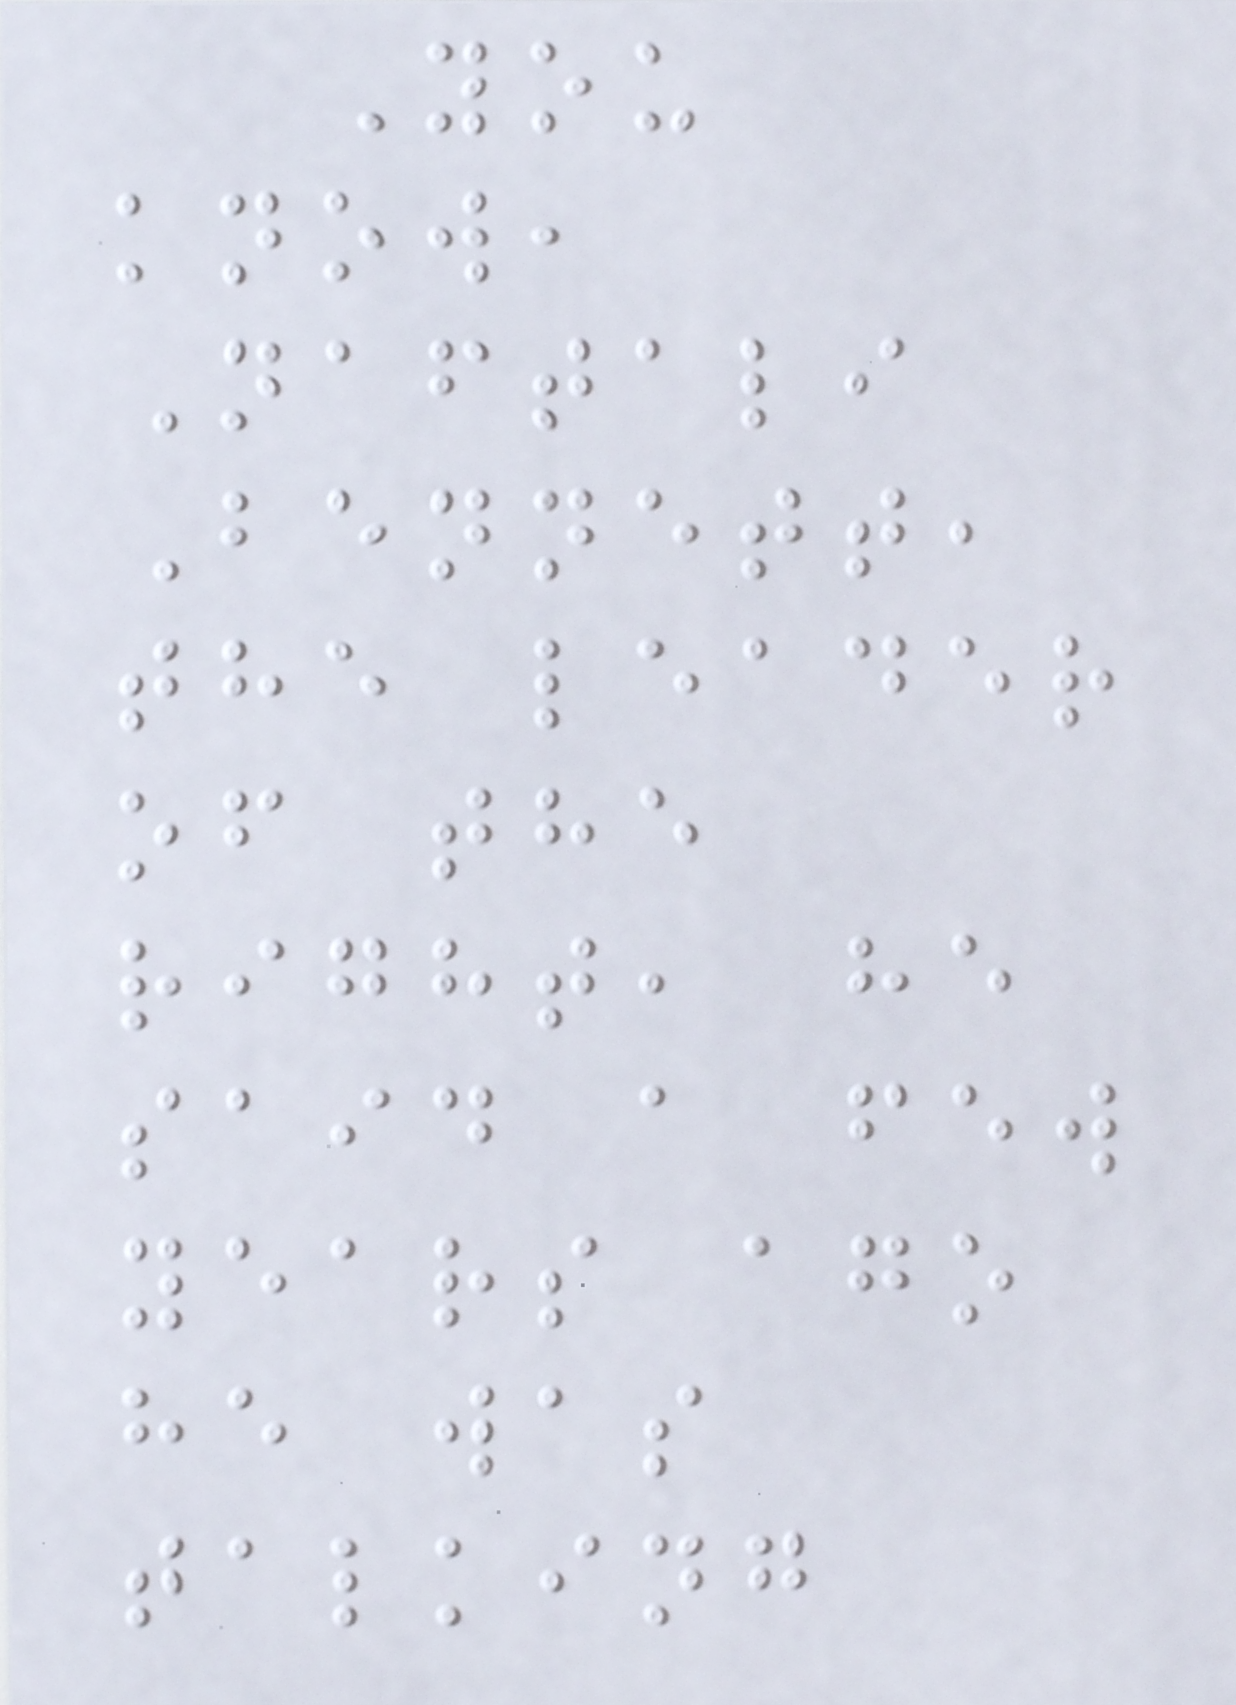You
know,
Naftali
Bennett,
the leader
of the
right, he
said a few
years ago
he was
talking
